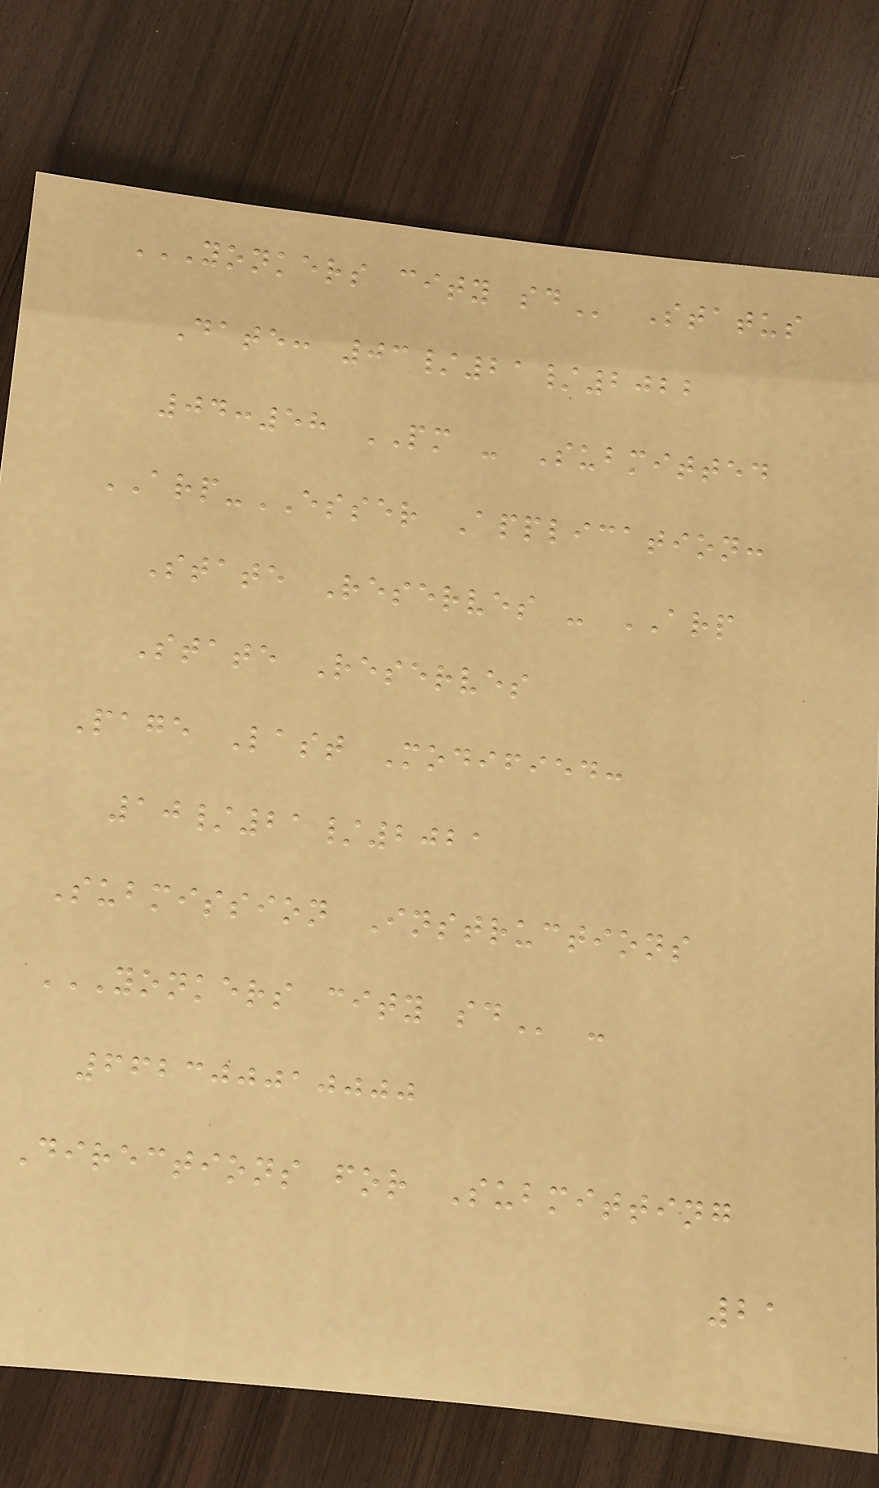YONKERS CITY SD Status
Date: 03/21/2022
04:58 PM - Submitted
ARP-ESSER Application:
State Reserves - ARP
State Reserves
Page Last Modified:
10/21/2021
Submission Instructions
YONKERS CITY SD -
662300010000
Directions for Submitting
21
